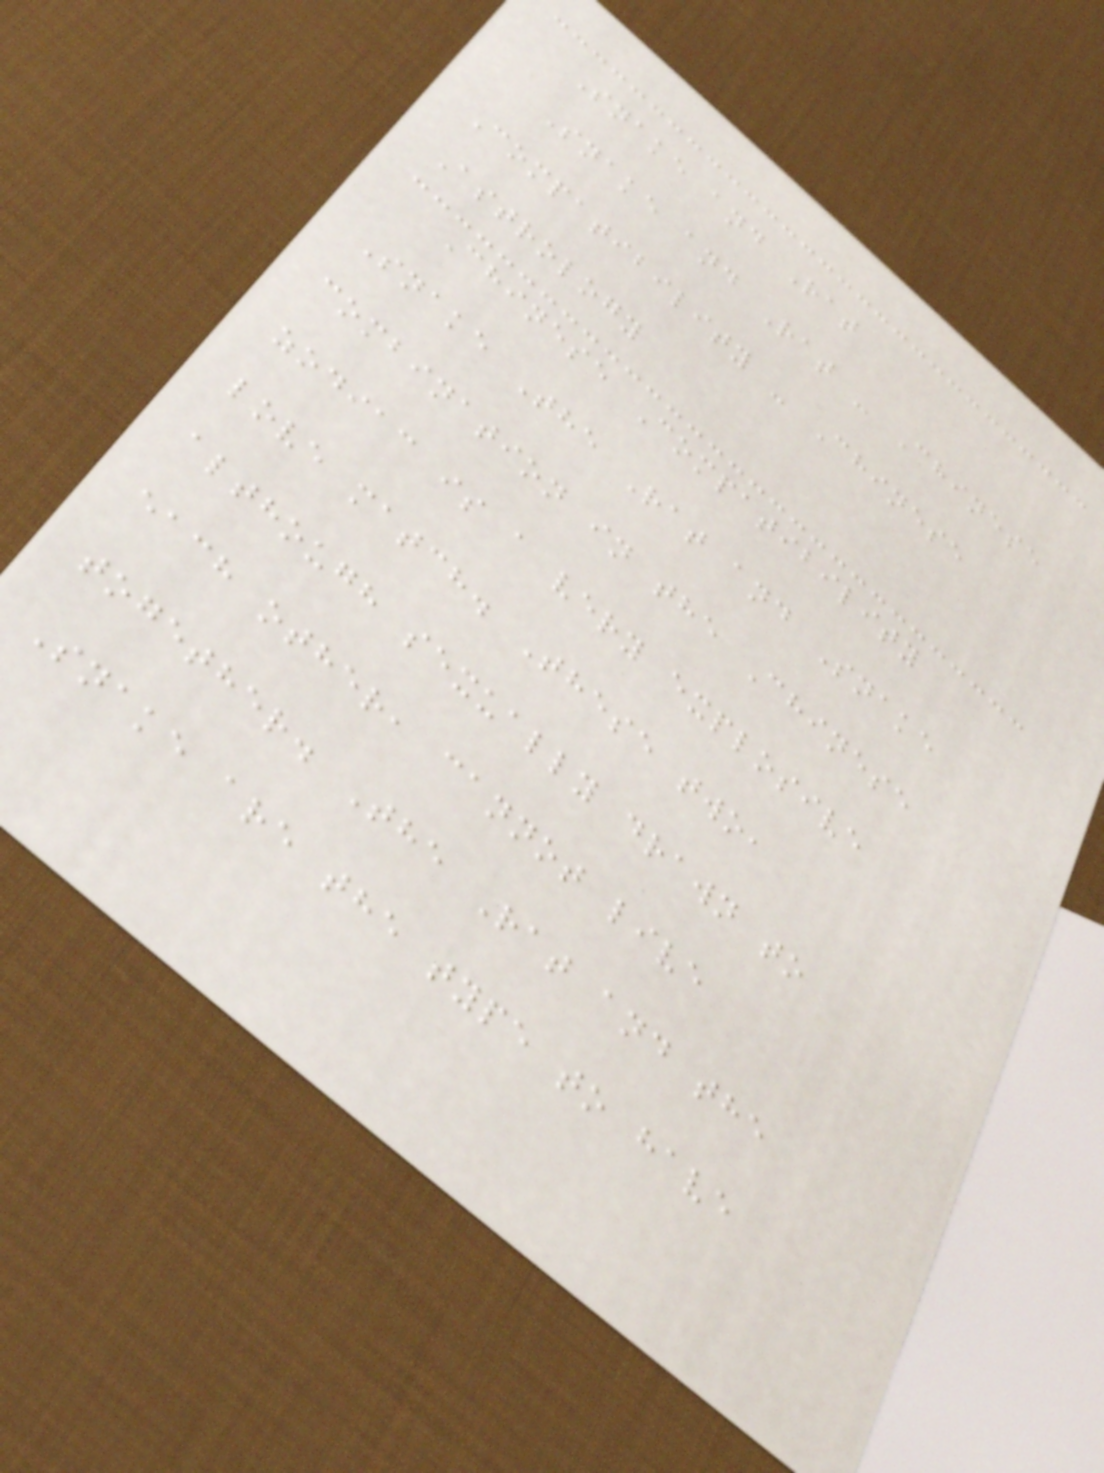Snake and Rat
Snake and Rat - Chinese
Compatibility - Chinese
Astrology
Chinese Compatibility
Snake The Rat and Snake
combination in the Chinese
zodiac is a very explosive
love match. These two,
although sexually drawn to
each other, cannot live
together. The Rat and the
Snake are the type to have
